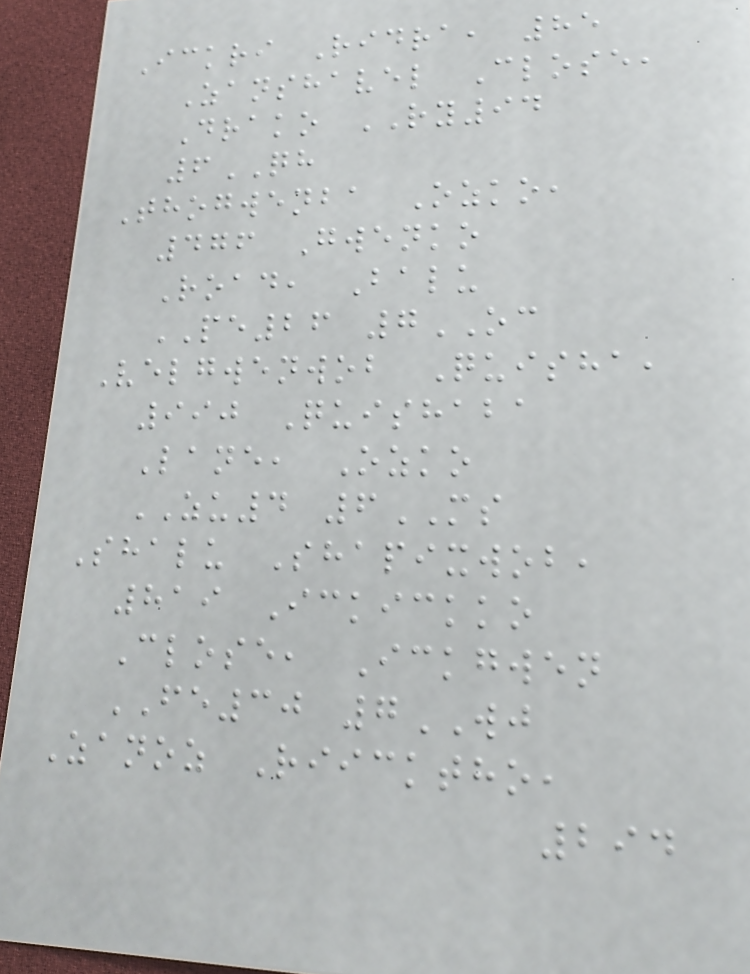Ickri Ridra, 85
Zanshavel Close,
Drako RY94
6QH
Thogwenba Ozko,
476 Gwenko
Road, Balu
PE26 7OC
Velgwenwob Quisha,
990 Quishaba
Lane, Ozko
ZU4 6MS
Shalu Shapixwob,
819 Ickickko
Close, Ickgwen
FE30 7WJ
Zanoz Riicktho,
294
